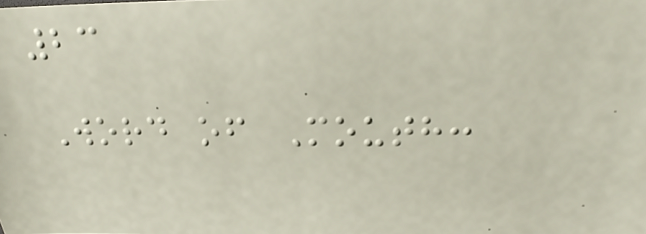23
Word of Mouth:
